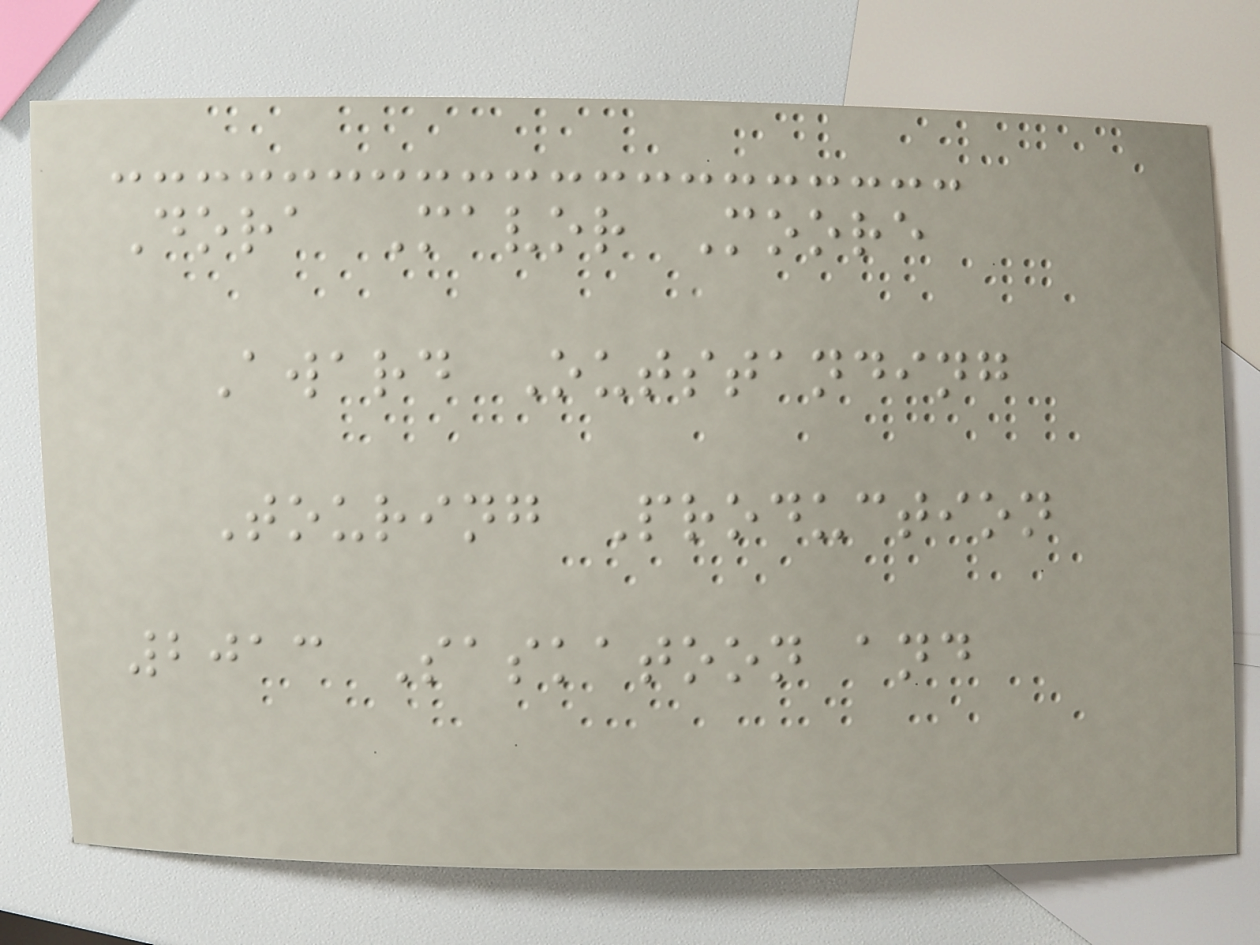Dora Mavor Moore
Award Outstanding
Touring Production
2013 Saskatoon and
